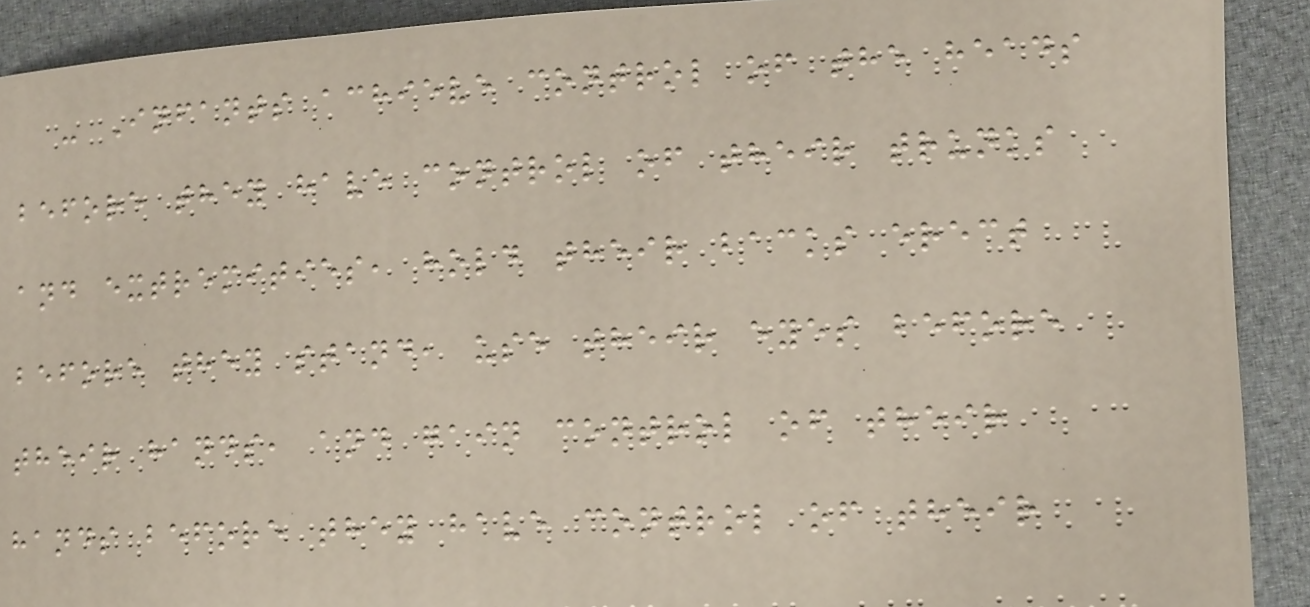- Infants achieve control of the heads
before they have control of their trunks
and extremities, hold their backs erect
before they stand, use their eyes before
their hands, and gain control of their
hands before they have control of their
